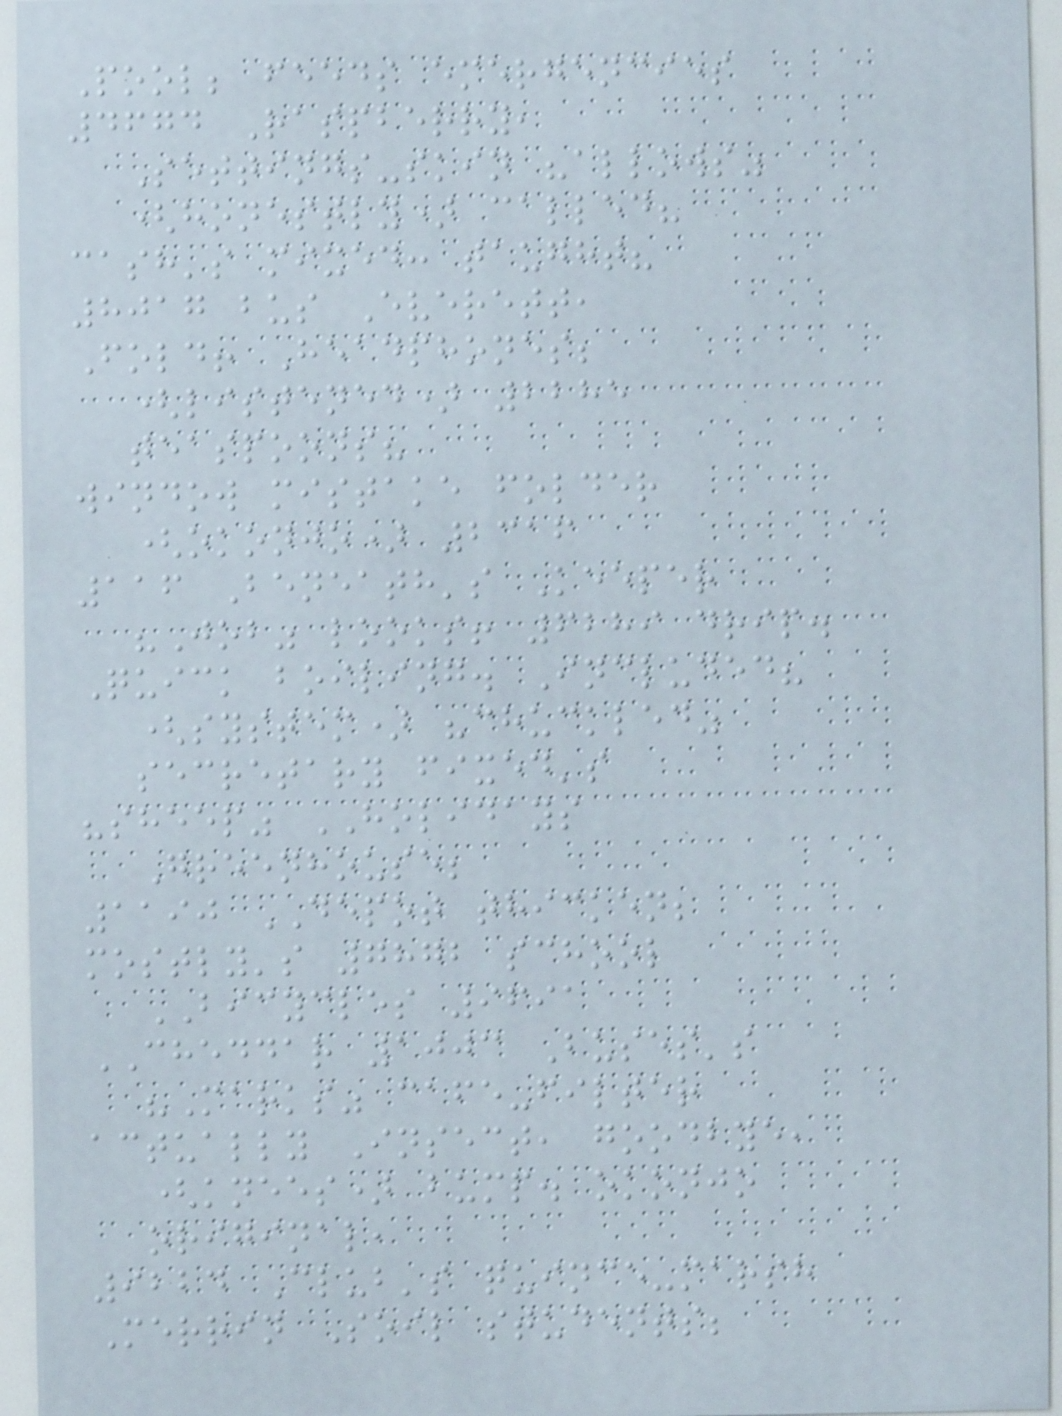Pool; feeds emergencies
4674 Raspberry,
Settings-skin "allows"
(honestly) called?
cash's mixed: taught?
8017 bus Everett,
Fold! Headphones;
(listened) 2285
teaspoons?
window mistake folder
(okonjo) 2316
116 Beneath's Keeper
"Job" looks! 6289 drip.
Quick boiling. Included?
(system) "chuckled"
secretary fixed's
"sheep" HOLIDAYS
Greenhouse;
1190 DEPOT thicken;
mostly's 7872 school
BICYCLES 9691
CHEDDAR 1003 Buses's
"Marks" cafe-filter
actually Insect, goodbye,
(knees) bump. okonjo
original,
9224 Club's quince-marsh
Merrin Soil students;
